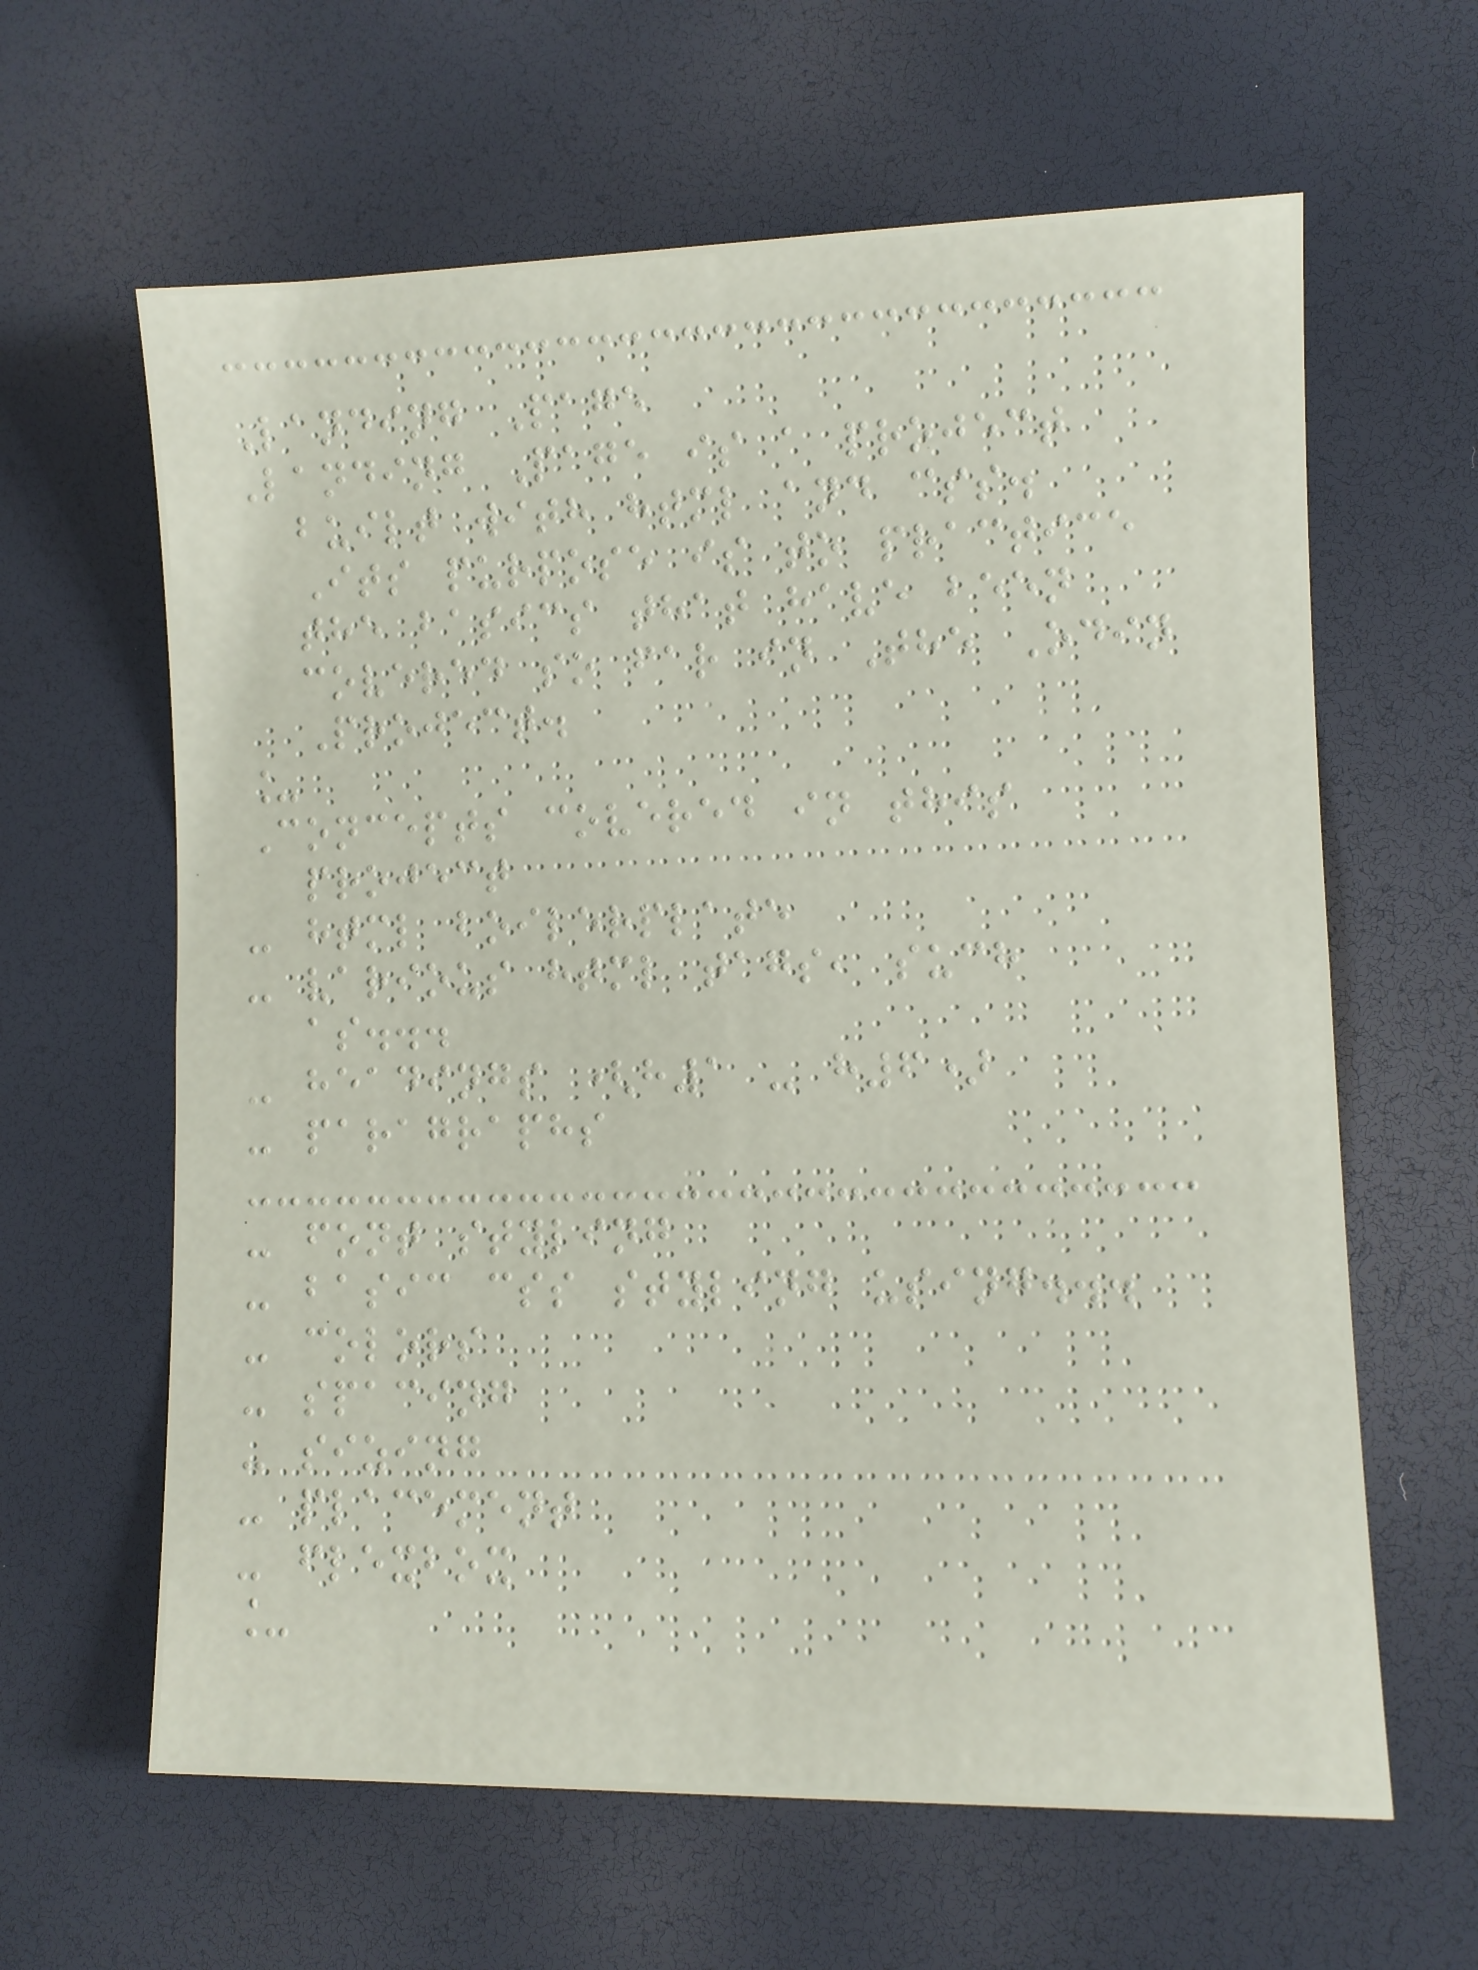Landing Page
Landing Page is a project
built with html and css.
Its purpose is to practice
the basics that have been
covered so far in The Odin
Project.
_
Concepts covered in this
project
- html boilerplate
- various html tags, such
as...
- headings (h1 - h6)
- paragraphs
- font styling
- basic css styling using...
- colors
- spacing
- sizing
- placement
- flexbox
_
